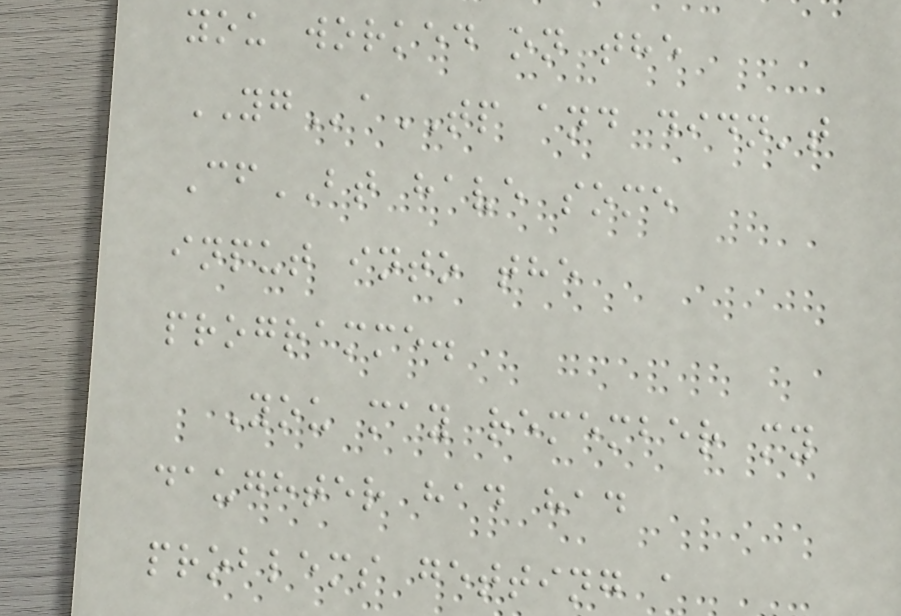you worked on the
YGaTP and didn't
CfBT have some
input into the
programme.
You may remember my
daughter had had
problems getting a
